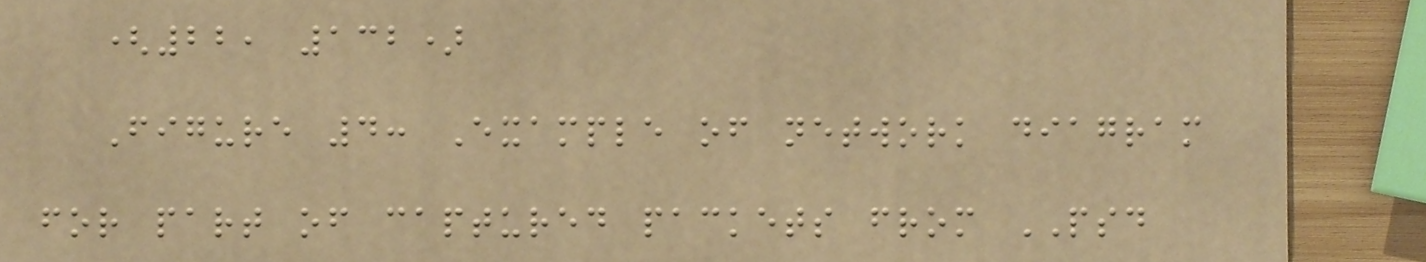(22, 132)
Figure 4: Example of network diagram
for part of captured packets from PSD
